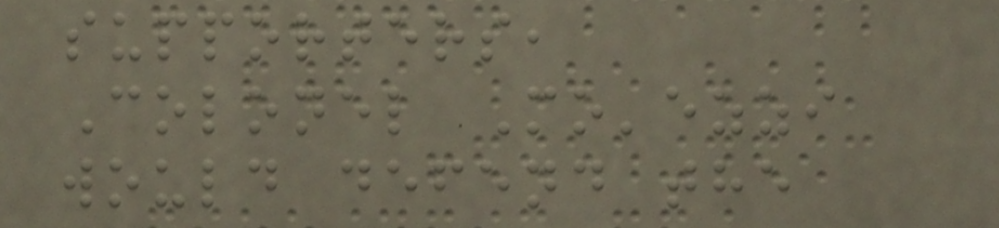supporters,
Colonel Mo'ezzi
would defend the
